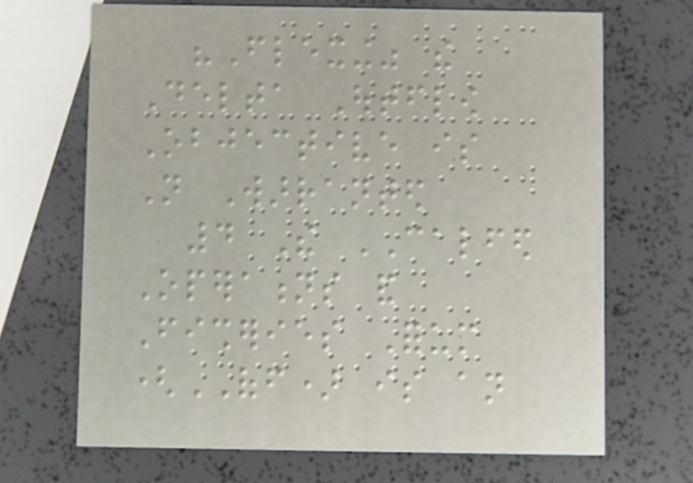"Flexing" the
Delta Outflow
Objective is
Not Warranted
4 The CALFED
Operations and
Fisheries Forum
(OFF) is an
